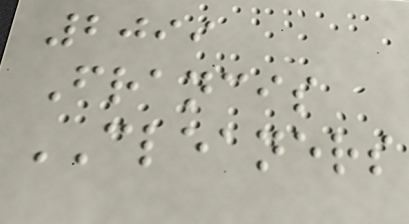2099
Francis
CLEANERS
